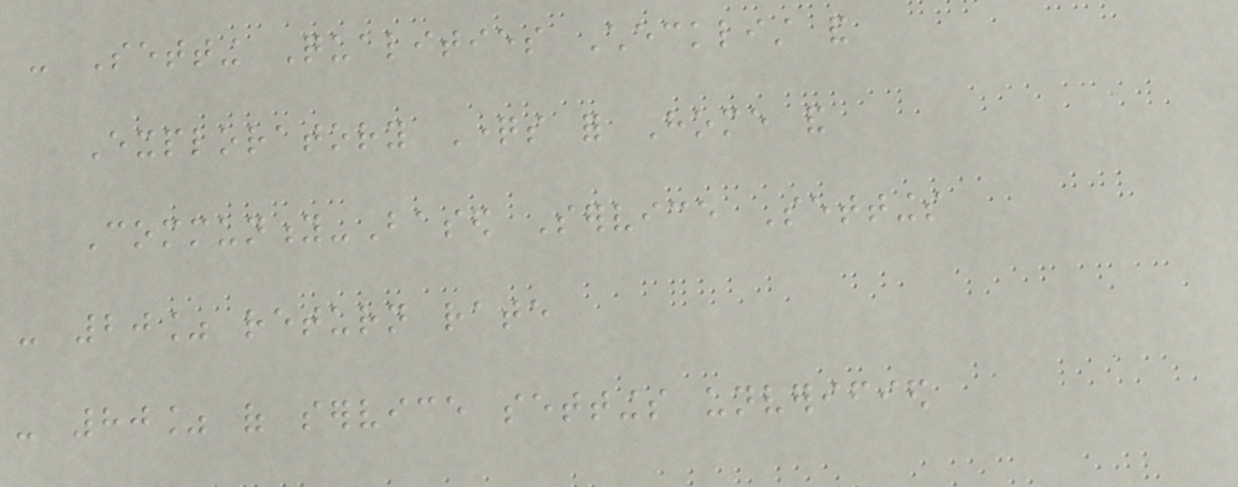- Setting Qualities Checklist and
Exploratory Questions for Home and
Community-Based Service Settings
- 20% return rate
- 80% of service settings unverified
